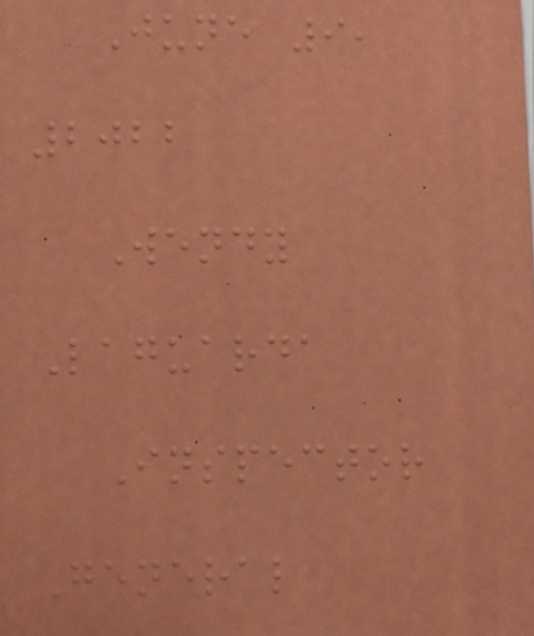June 9,
2022
Wendy
Laguarda
Inspector
General
